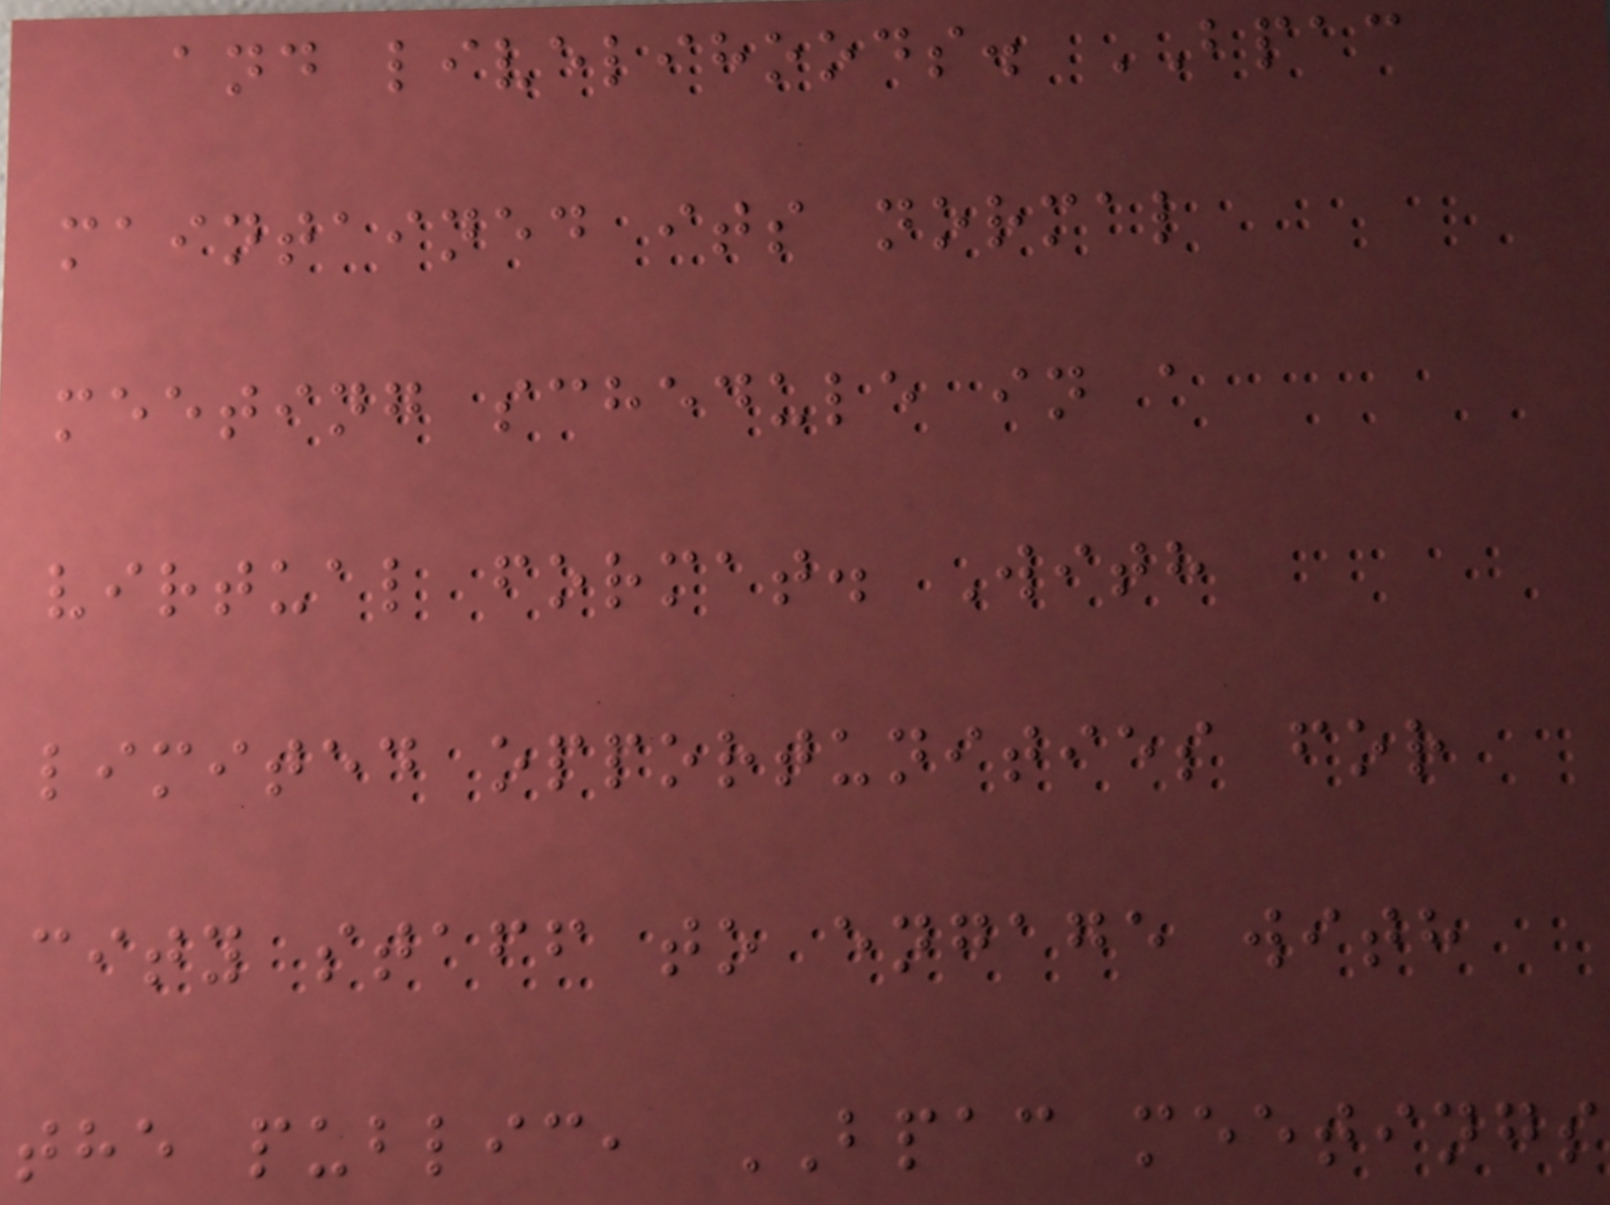and livelihoods. BPAC
maintained its normal
meeting schedule in a
virtual format. With
limited opportunities for
city staff to engage with
the public, BPAC meetings
